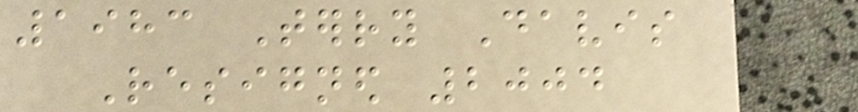1983 Terry Davis
Resigned 2004
